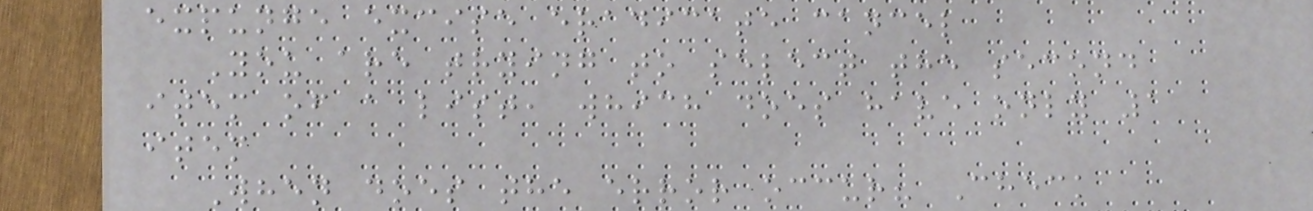expunge excise eradicate cancel
You are trying to select the second
item of a list, which does have only 1
item
When does the error occur? Check
